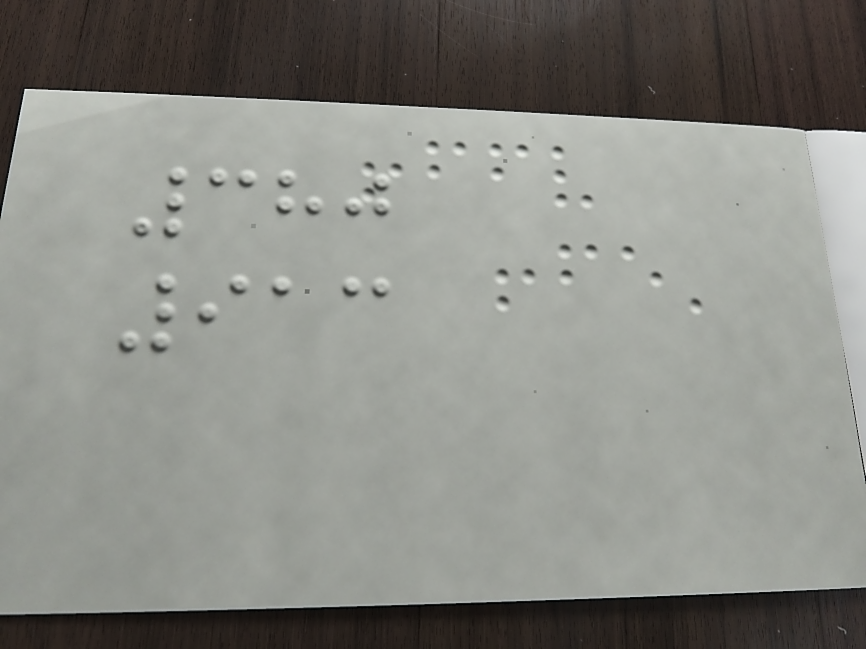380
913
